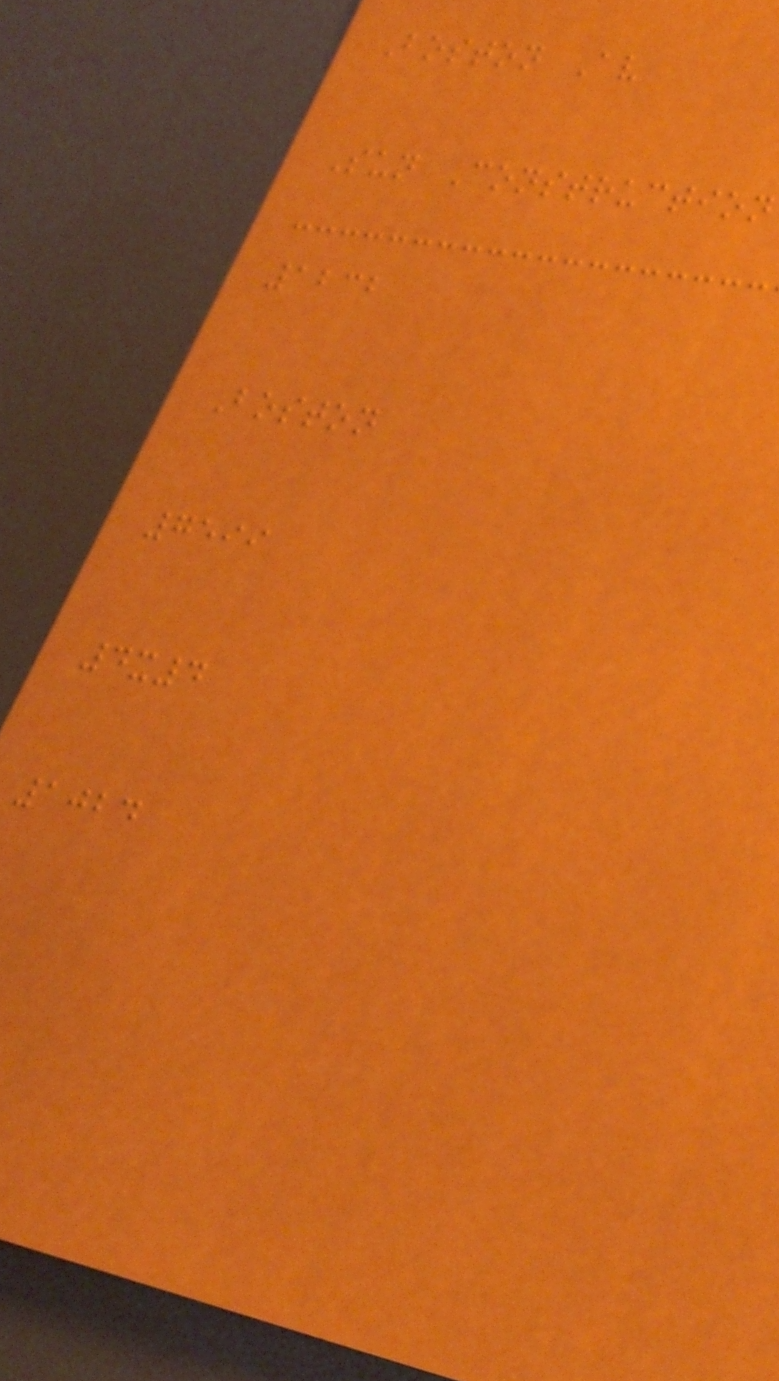Boston Av
Sun Construction
1232
Boston
7599
4x4
1024
